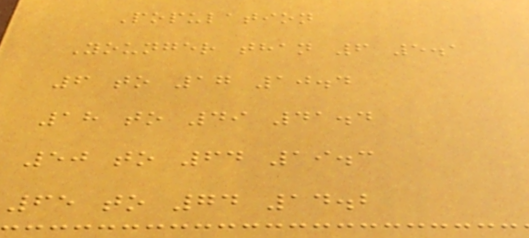Population
Younger than 6 5.1
6 to 17 10.4
18 to 49 41.4
50 to 64 19.3
65 to 74 14.2
